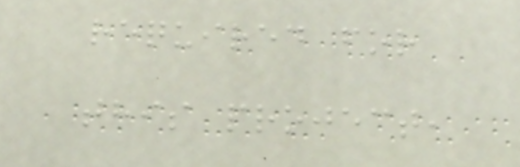required for
this project,
